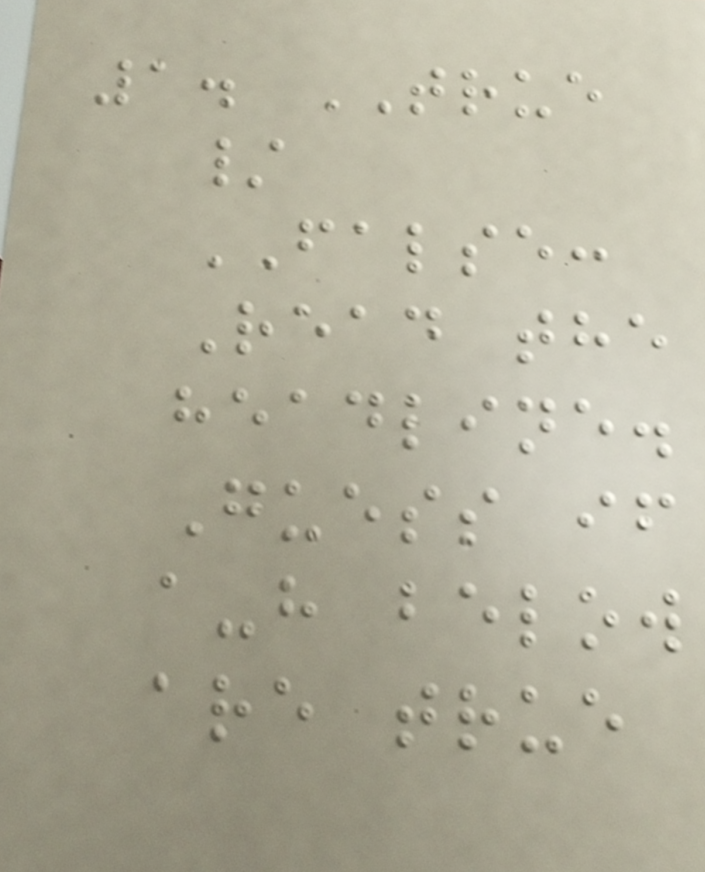1. TRUE
/
FALSE:
Read the
headline.
Guess if
a-h below
are true
